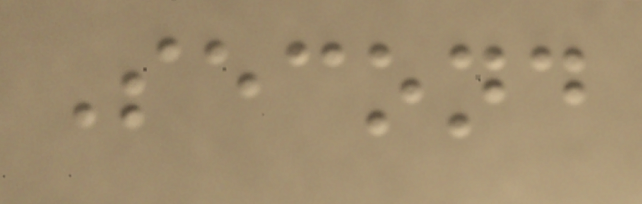Second
